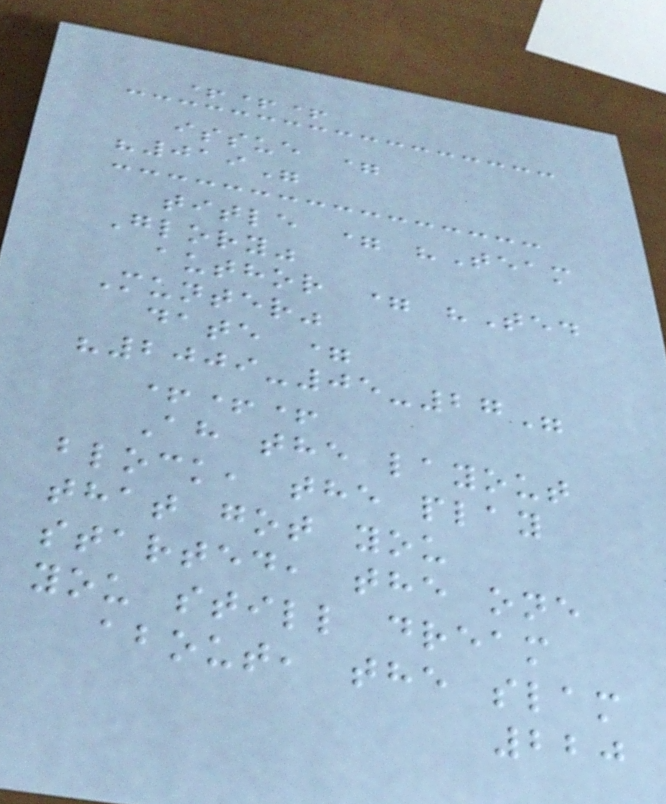+++
issue =
"019"
title = "Team
Glory"
author = "Ted
Munter"
date =
"2009-05-27"
+++
Ah the layout
block, the play
that got you
started, the one
you still dream
about, the slam
220
